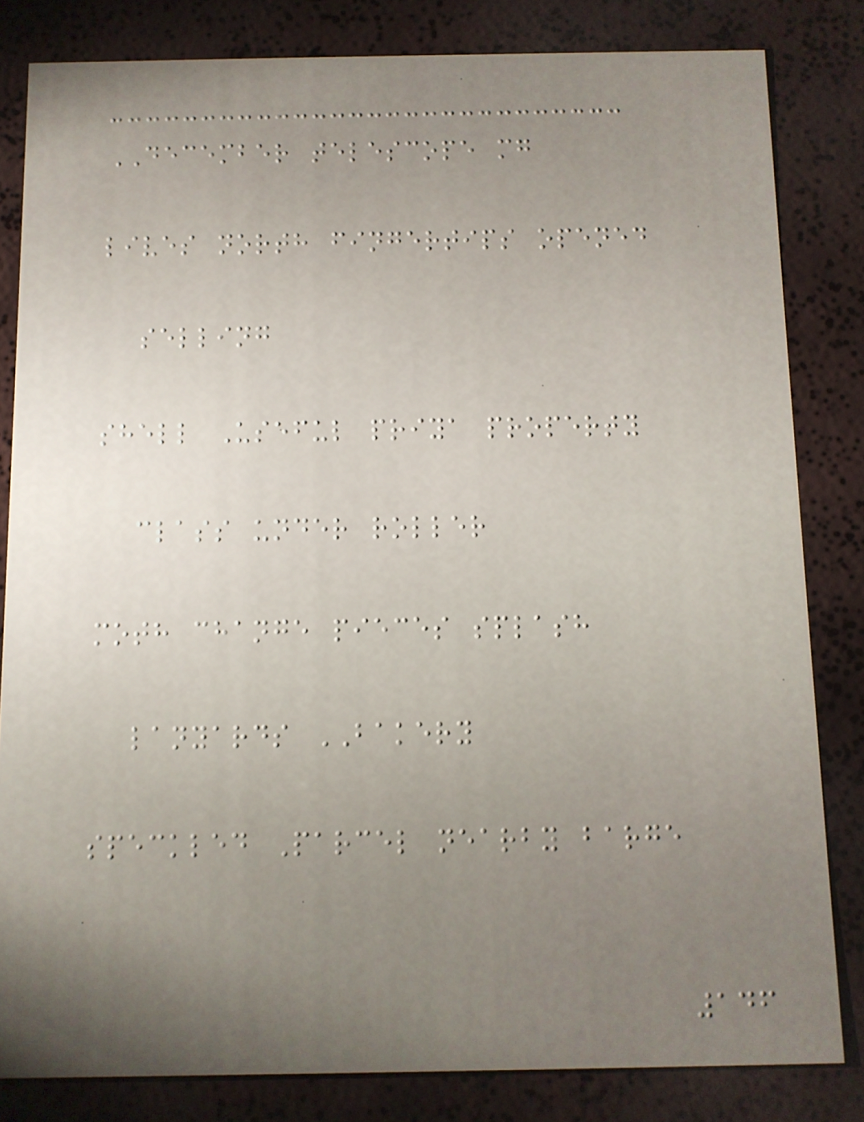DECEMBER telescope mg
lives north fingertips opened
selling
shell Useful priya property
class under roller
moth change pieces splash
lanyards BAKERY
speckled Parcel nearby barge
146
